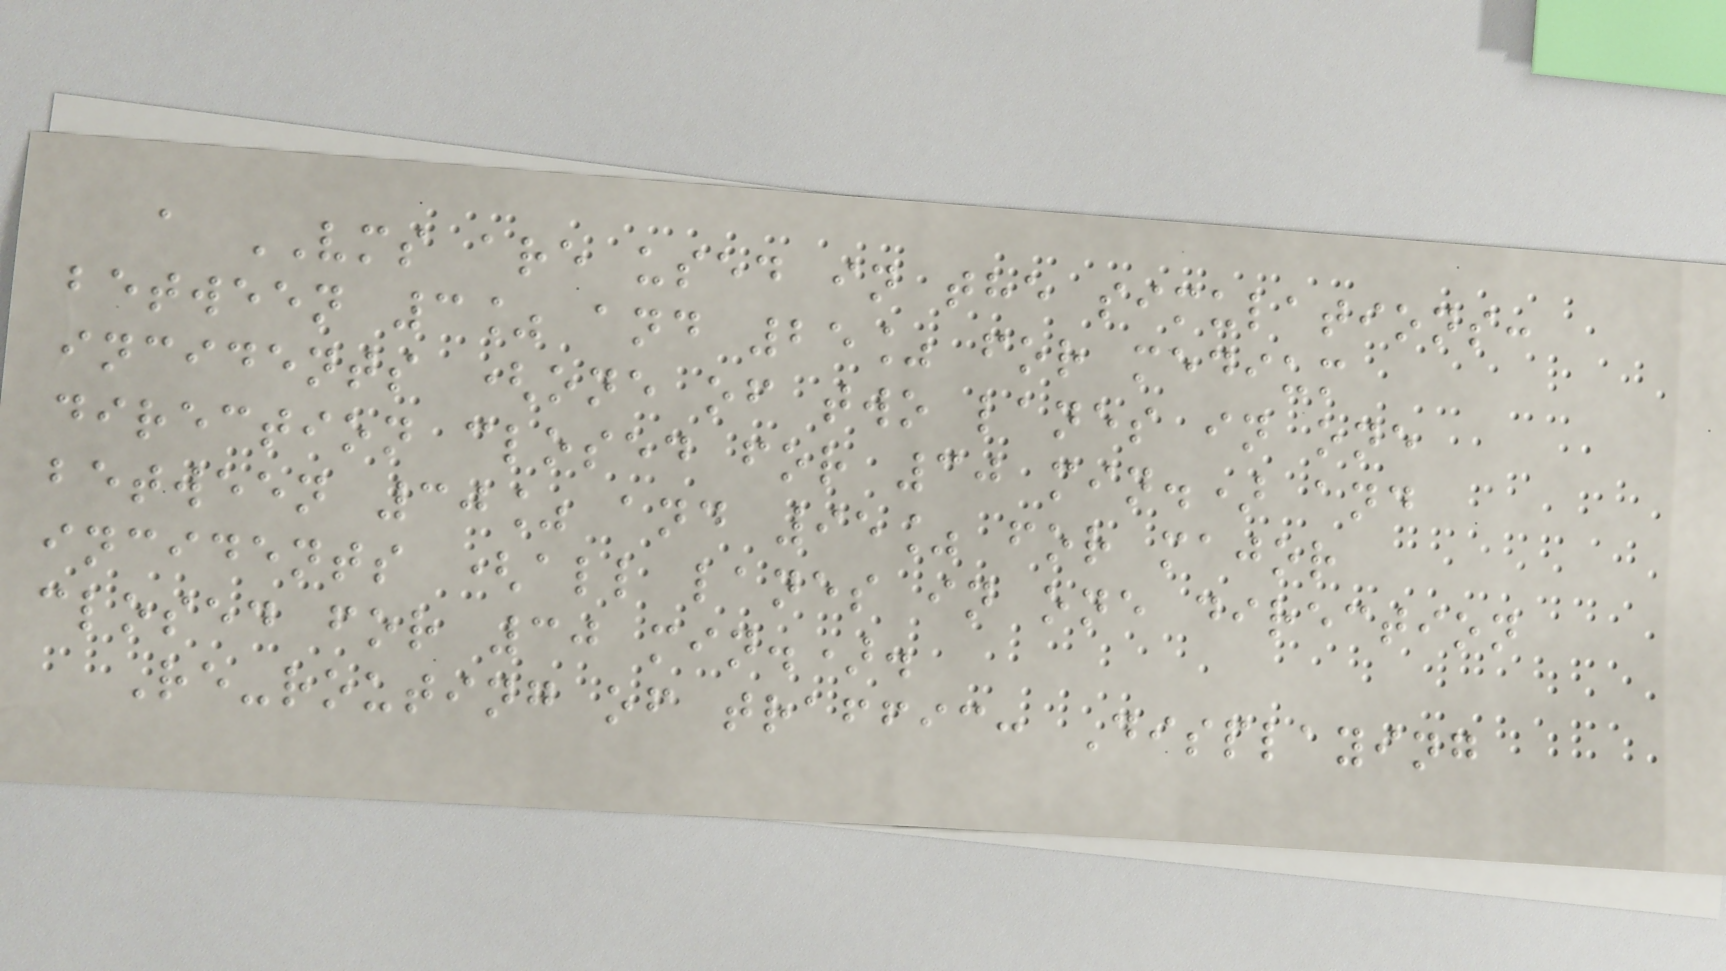a VMS are used in the simulations:
between 3% and 25% for medium
incidents (one of two lanes in one
direction closed for 30 min.) and
between 30% and 95% for major
incidents (all lanes in one direction
closed for 30 min.).
Re-routing of traffic: Displaying
